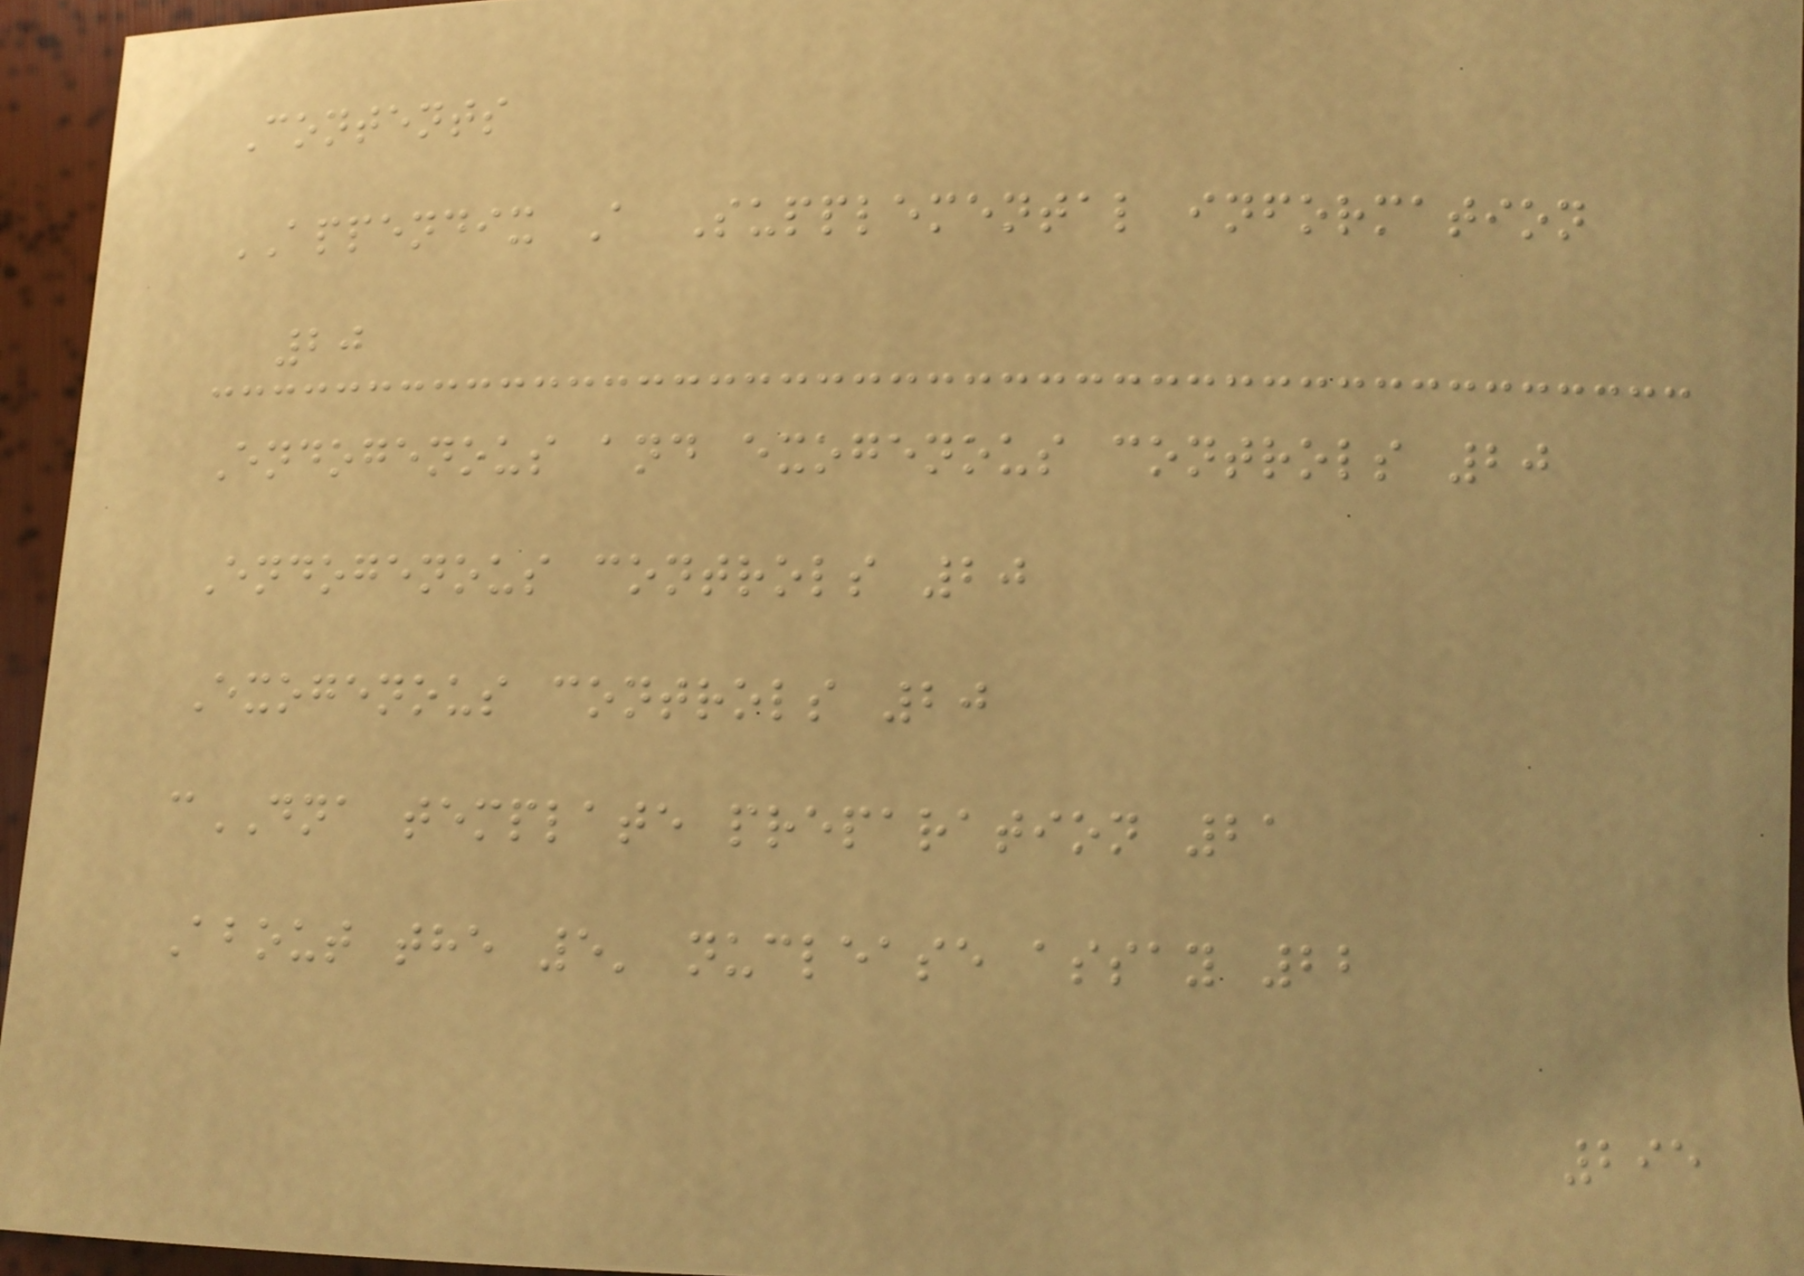Contents
APPENDIX A Supplemental information
20
Endogenous and exogenous controls 20
Endogenous controls 20
Exogenous controls 20
cDNA template preparation 21
About the 5' nuclease assay 22
295
